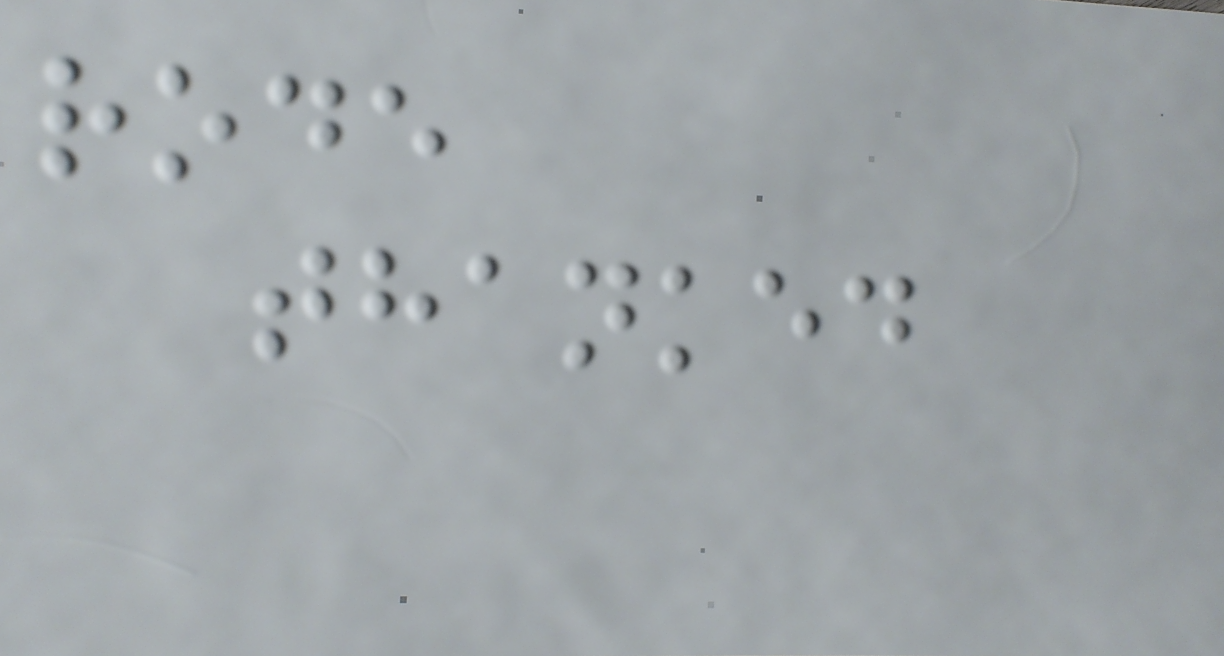rode
thanked
